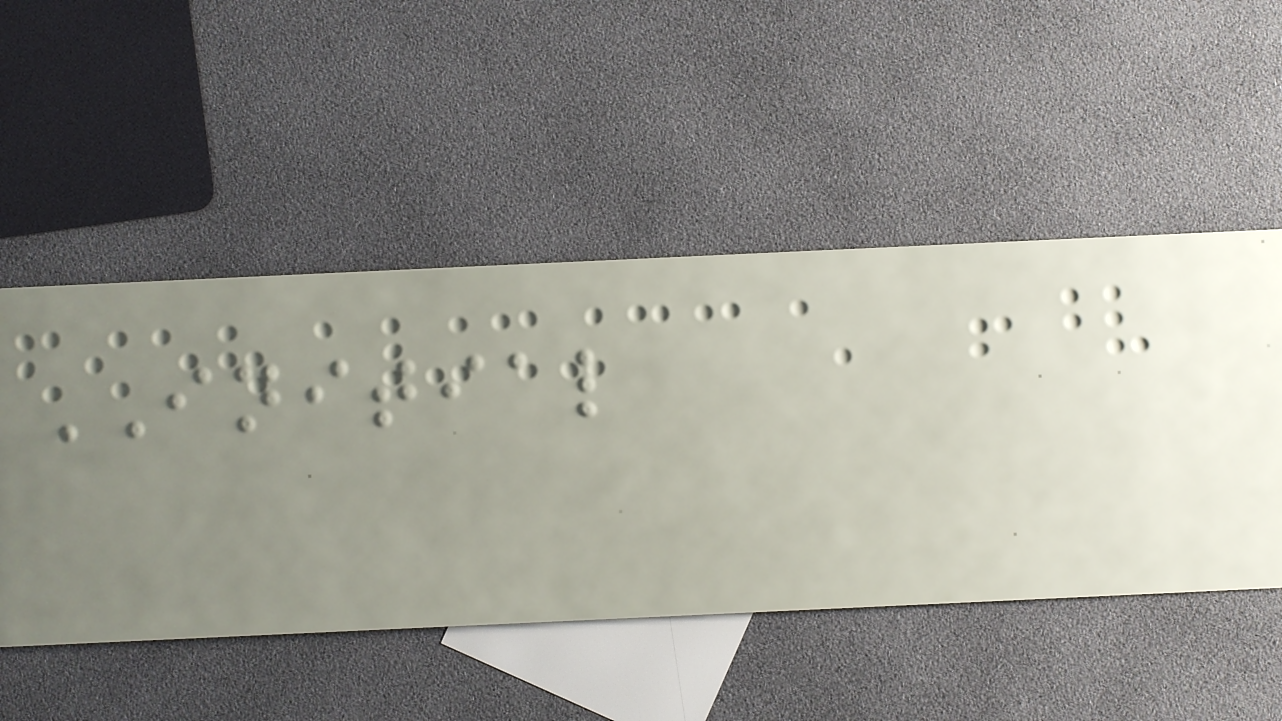INITIAL
